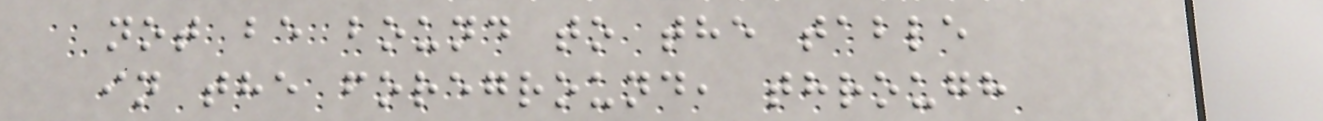not be bound to the table
in the foreground, through
